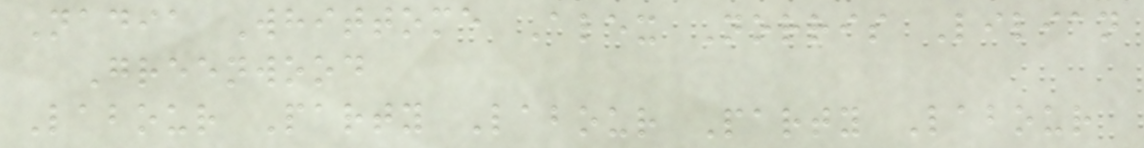Nadia Whittome Alex Norris Lilian
Greenwood
Labour Party Labour Party Labour
